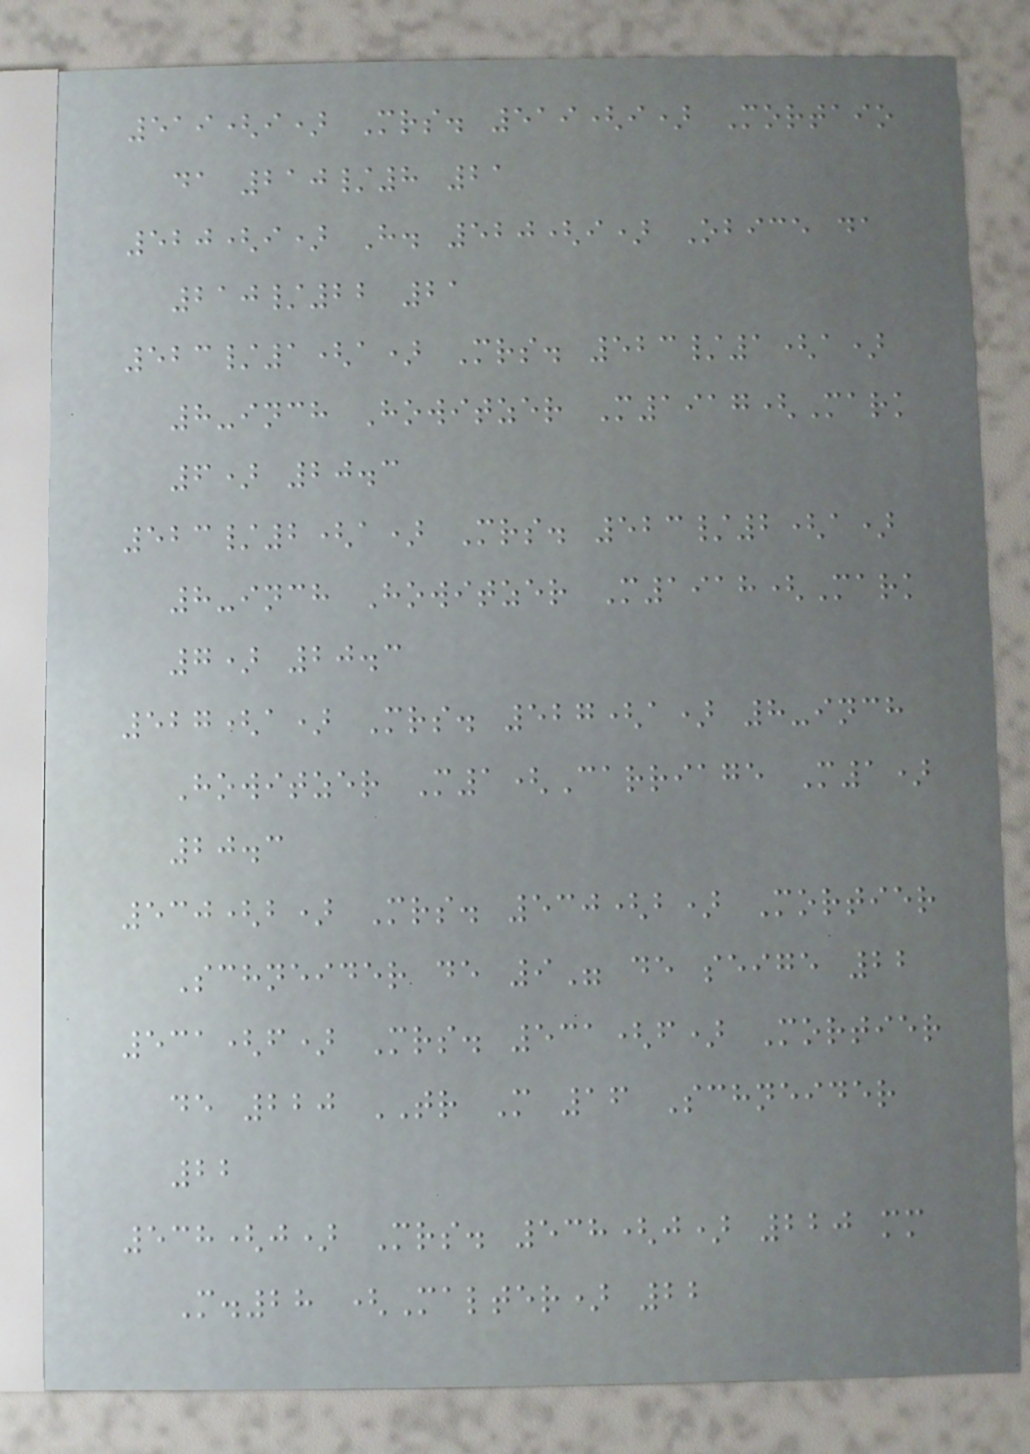519(i) Mrs. 519(i) Mortaio
da 210/8 21
520(i) H. 520(i) Obice da
210/22 21
523/1(a) Mrs. 523/1(a)
8-inch Howitzer M1917(Mark
6) 20.3
523/2(a) Mrs. 523/2(a)
8-inch Howitzer M1918(Mark
7) 20.3
527(a) Mrs. 527(a) 8-inch
Howitzer M1(Carriage M1)
20.3
530(b) Mrs. 530(b) Mortier
Schneider de 9" de seige 22
531(f) Mrs. 531(f) Mortier
de 220 TR M 16 Schneider
22
538(j) Mrs. 538(j) 220 mm
M.28 (Malter) 22
